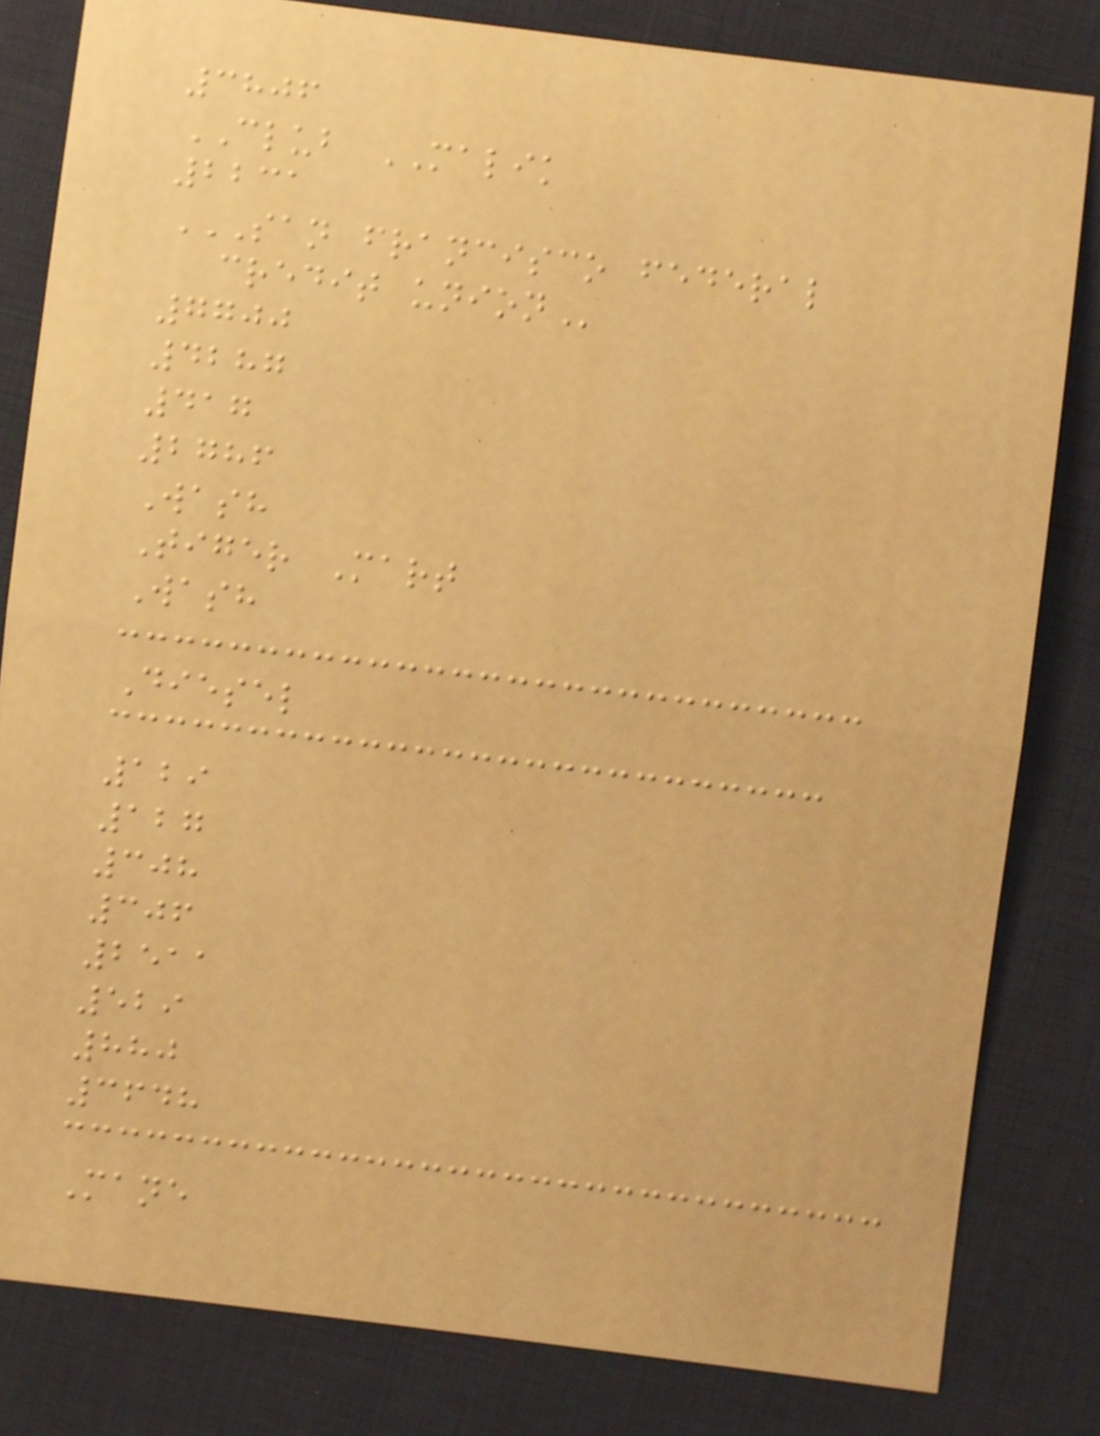3806
CLUB MALIK
2231
SAN FRANCISCO FEDERAL
CREDIT UNION
7700
4287
417
2786
Wash
Tiger Mart
Wash
Diesel
129
127
308
306
2511
529
880
3648
Mane
